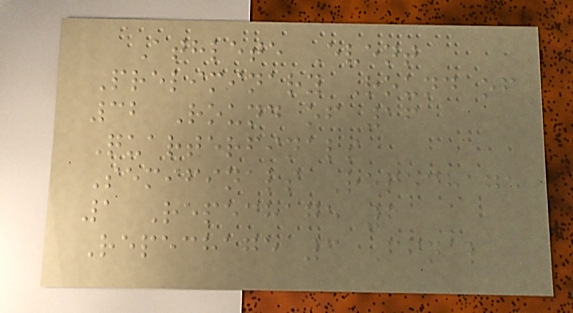Athlete Event
Preliminary Round of
32 Round of 16
Quarterfinals
Semifinals Repechage
1 Repechage 2
Repechage 3 Final
